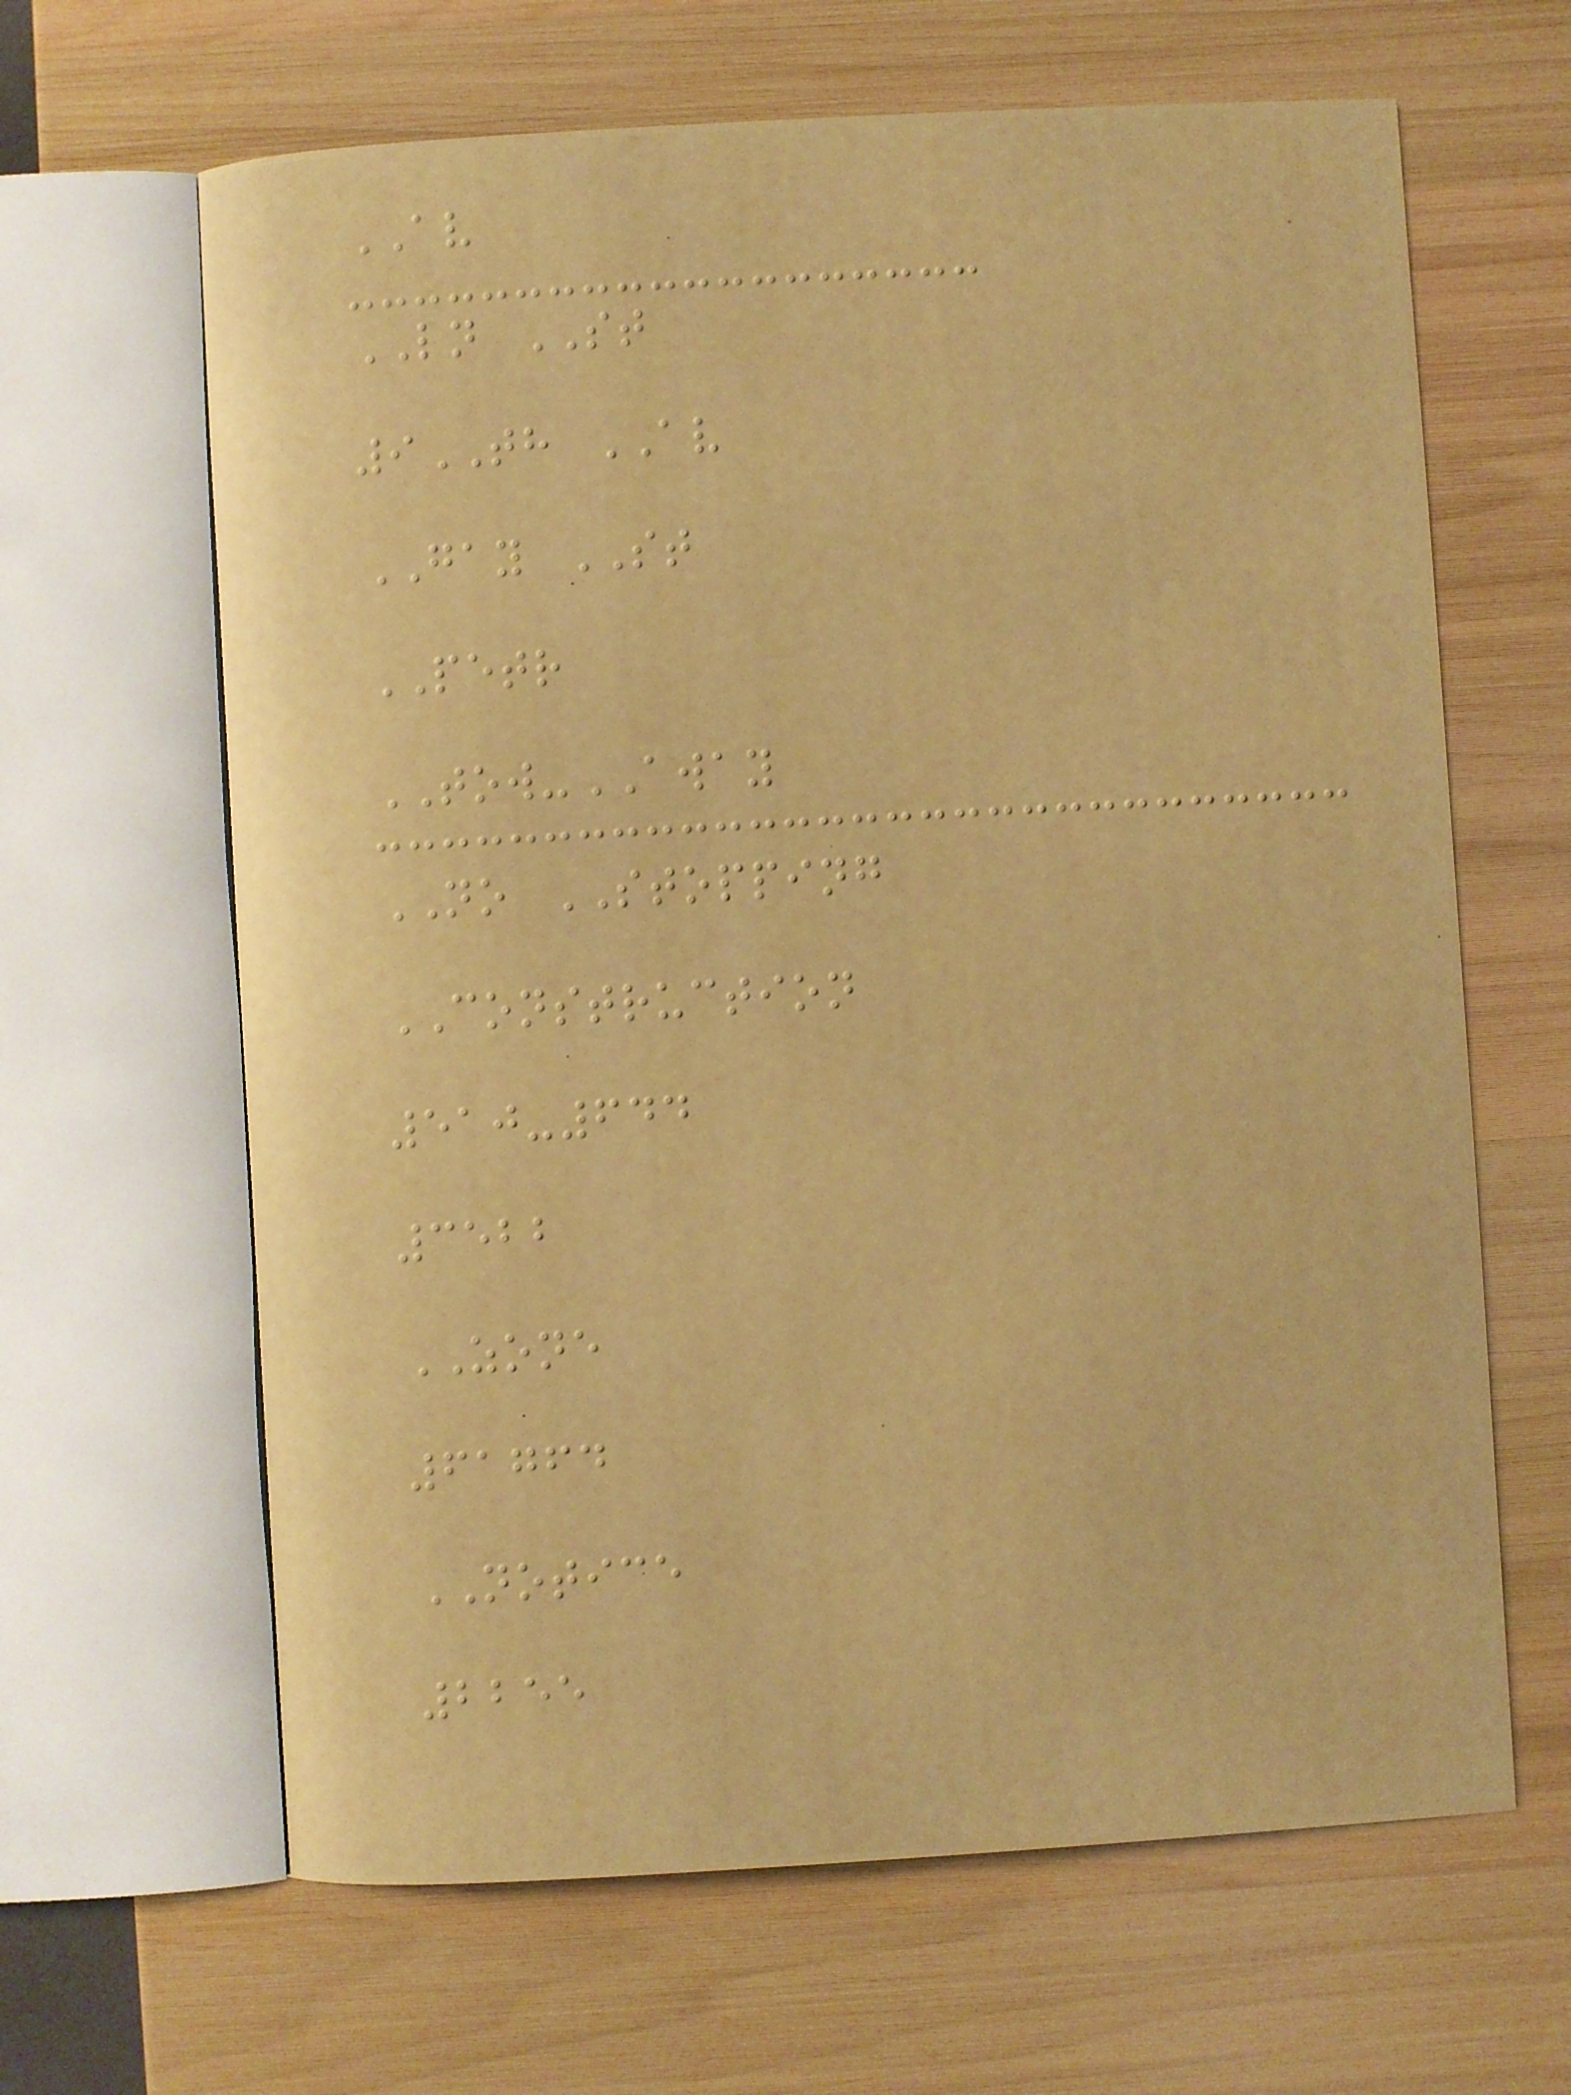AV
LN ST
9TH AV
GAY ST
PETR
TOW-AWAY
NO STOPPING
CONSTRUCTION
510-644
3522
ZONE
61764
NOTICE
2255
